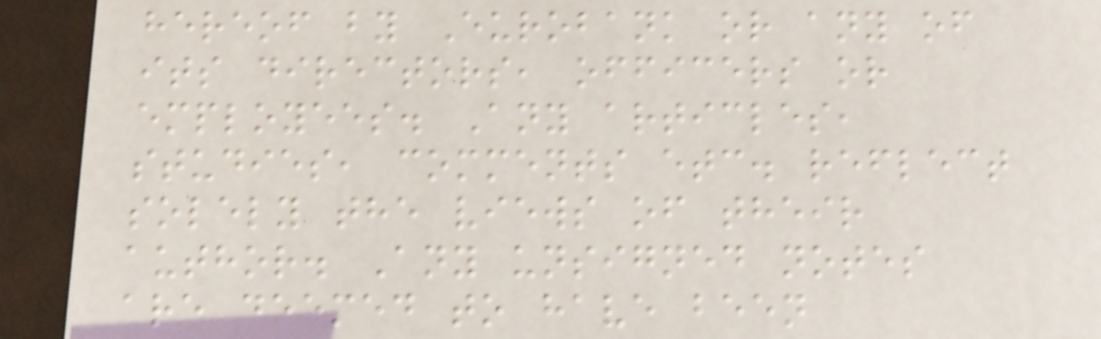hereof by Eurobank or any of
its directors, officers or
employees. Any articles,
studies, comments etc. reflect
solely the views of their
author. Any unsigned notes
are deemed to have been
